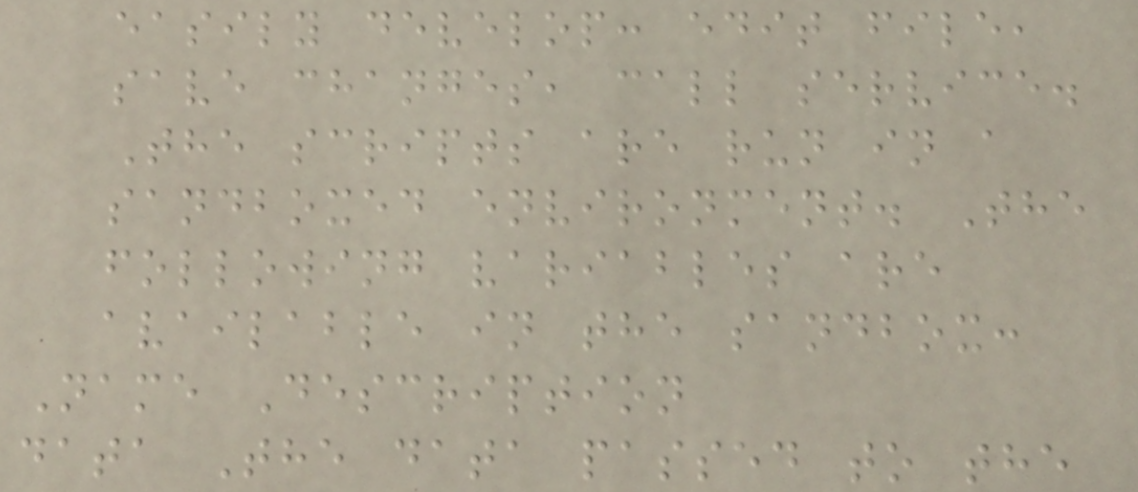easily develop: edit file,
save changes, call service.
The scripts are run in a
sandboxed environment. The
following variables are
available in the sandbox:
Name Description
data The data passed to the
